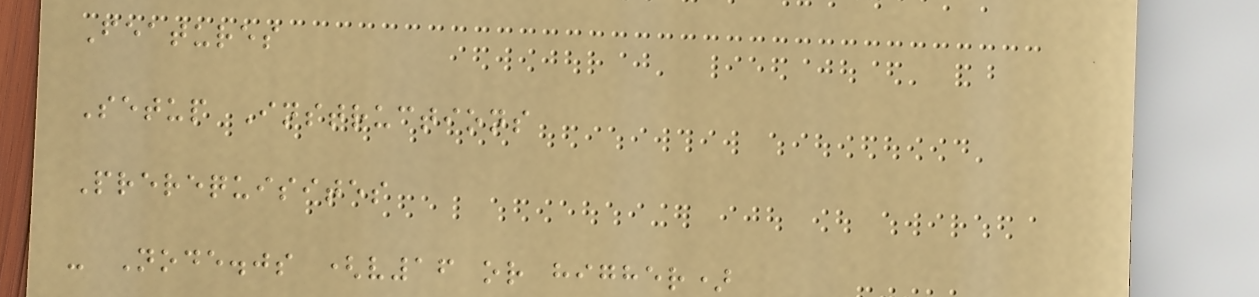Features
Setup Instructions
Prerequisites
- Node.js (v16 or higher)
